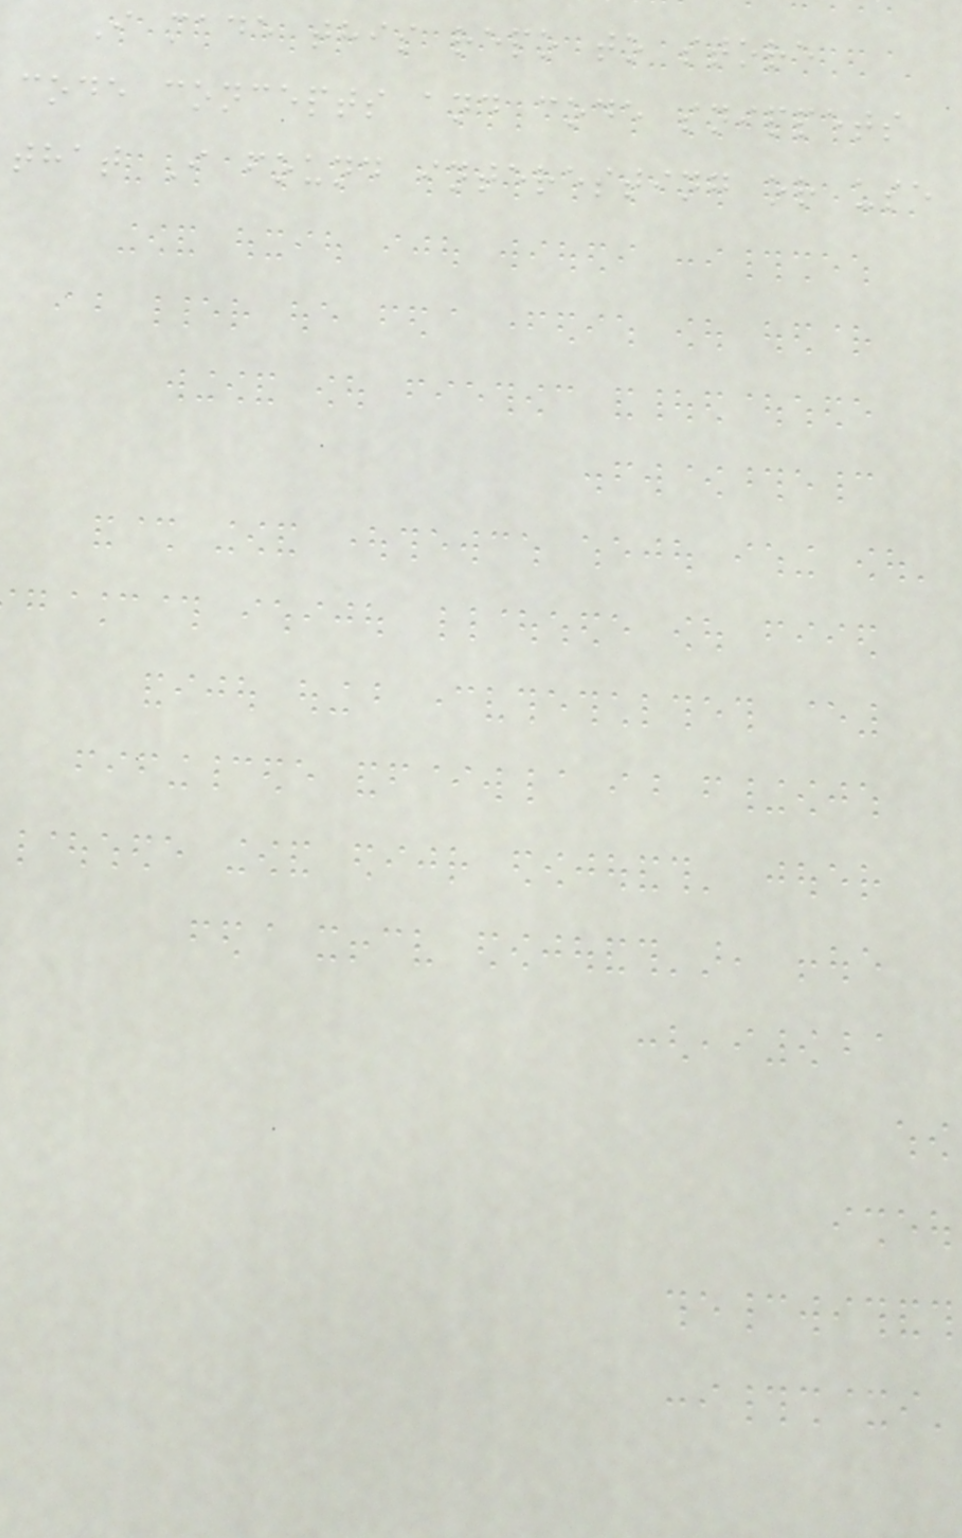I made this repo to store
code concepts and code snippets
that I found interesting or use
